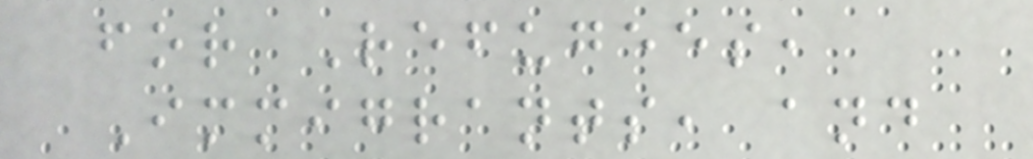for Refugees,
Immigrants, and
